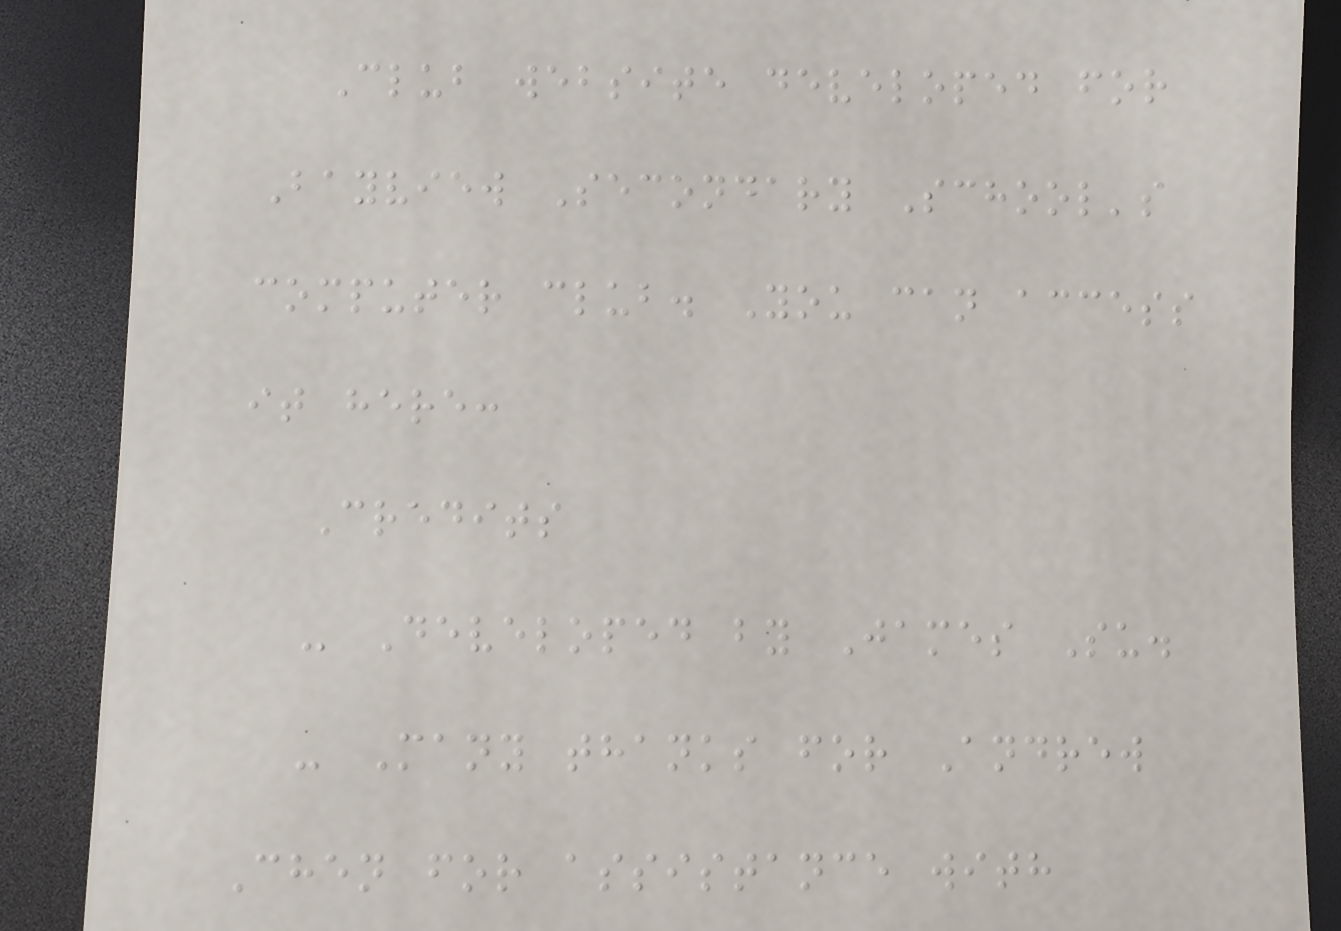Club website developed for
Bayview Secondary School's
computer club. You can access
it here:
Credits
- Developed by James Su.
- Many thanks for Andrew
Chen for assistance with
